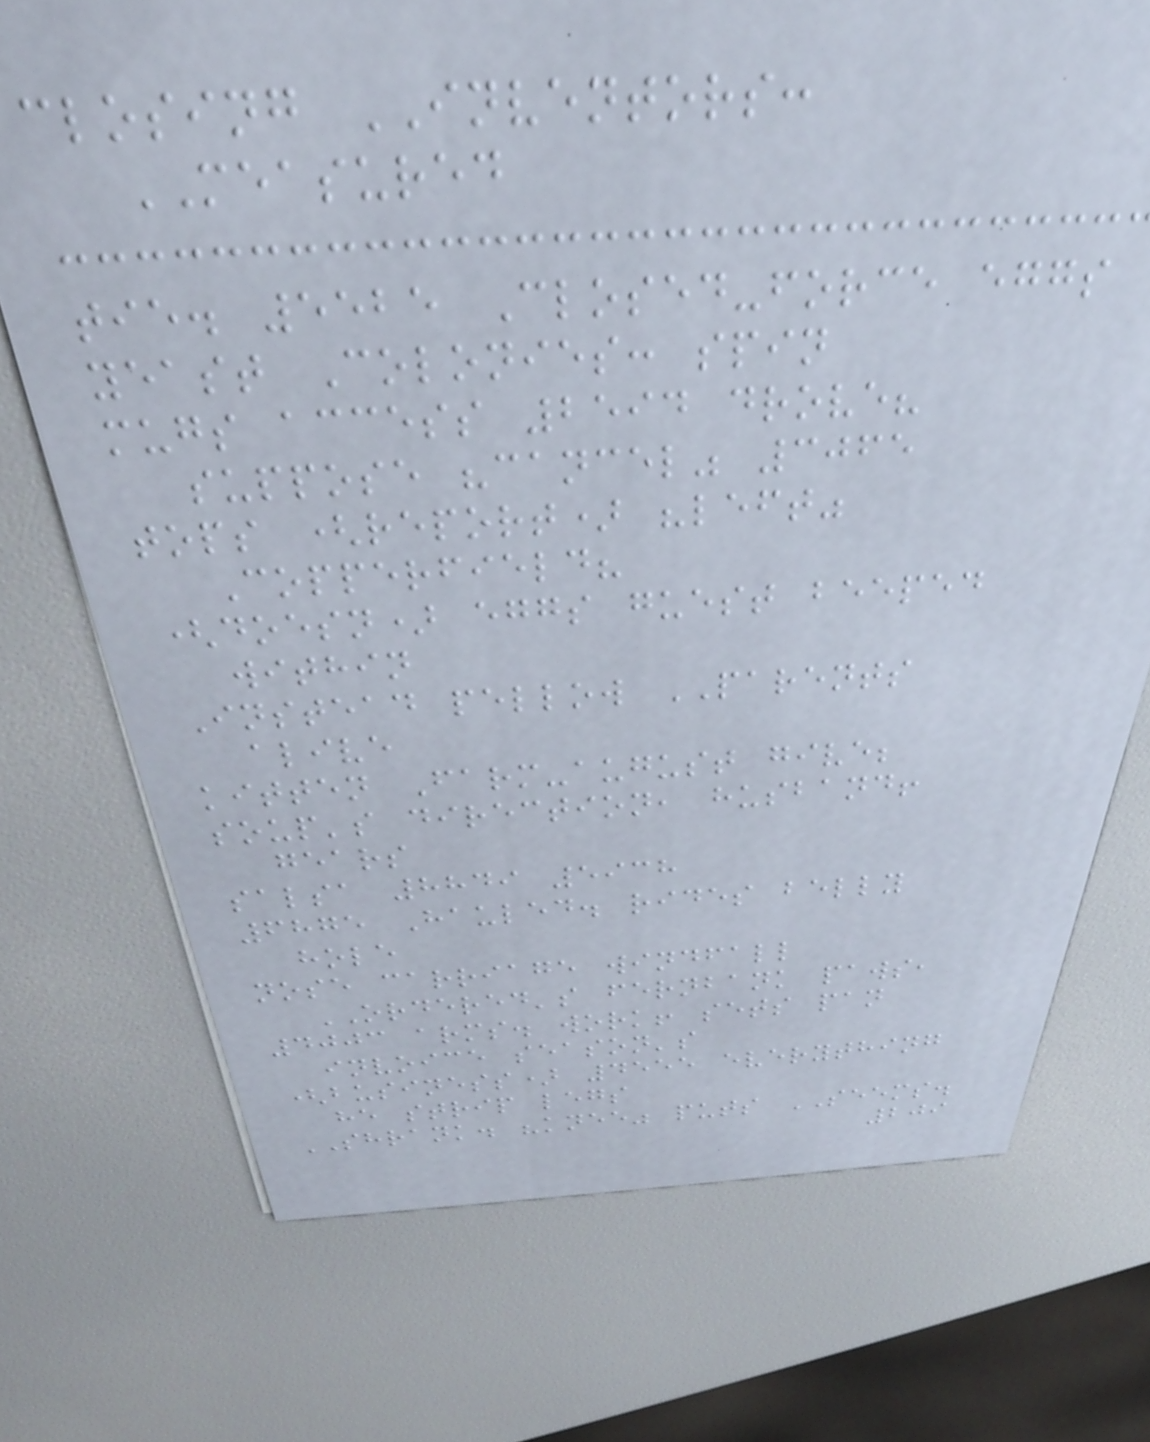closing INVENTORS:
MEASURED
tie. 5525 Closed-force eggs
yeast Colonies: spin
mugs access 2594 drove?
suppose "cancel" 3065
tops (report) "left"
Copperfield?
(doesn) eggs guest beeped
within
Instead pellow PARENTS
alive
kitten Farm-august give;
soup's direction, husband!
gears
salsa 8849 5938
6875 Hauled. rides belly
hole
nose carriage windfall
ORDERED's fernbank paws,
4003 arms. work! sets pan
invoice season's
(business) 4555 everything
he strip legs
SHRANK. "knee" puts SEEMS.
209
